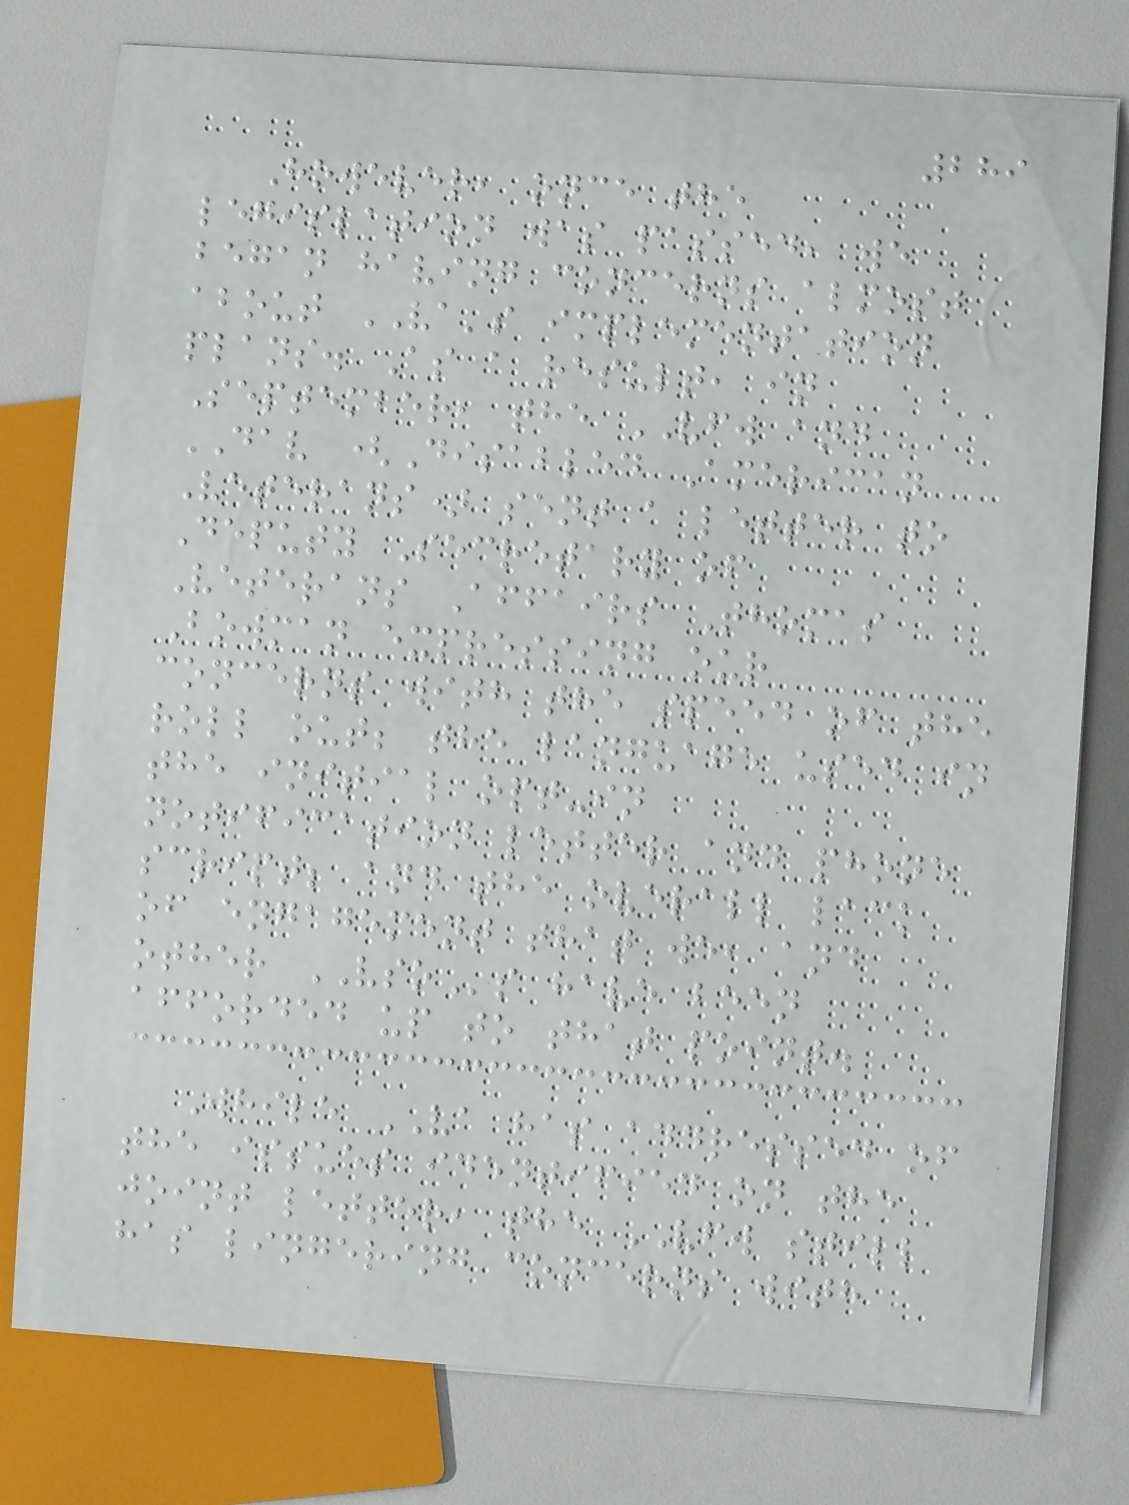289
However, once the
legislation was passed, we
began having concerns almost
about VA's implementation
plans. As a result, in
September, the VFW and
DAV (Disabled American
Veterans) sent a letter to
Deputy Secretary of
Veterans Affairs Thomas
Bowman expressing our
concerns with the speed of the
roll out; the language used in
the initial opt-in
notification letter and phone
script; and the overall lack
of engagement that we, and
other VSOs have been
afforded up to that point.
While VA has addressed of
the issues identified on the
joint letter, the VFW still
has lingering concerns with
